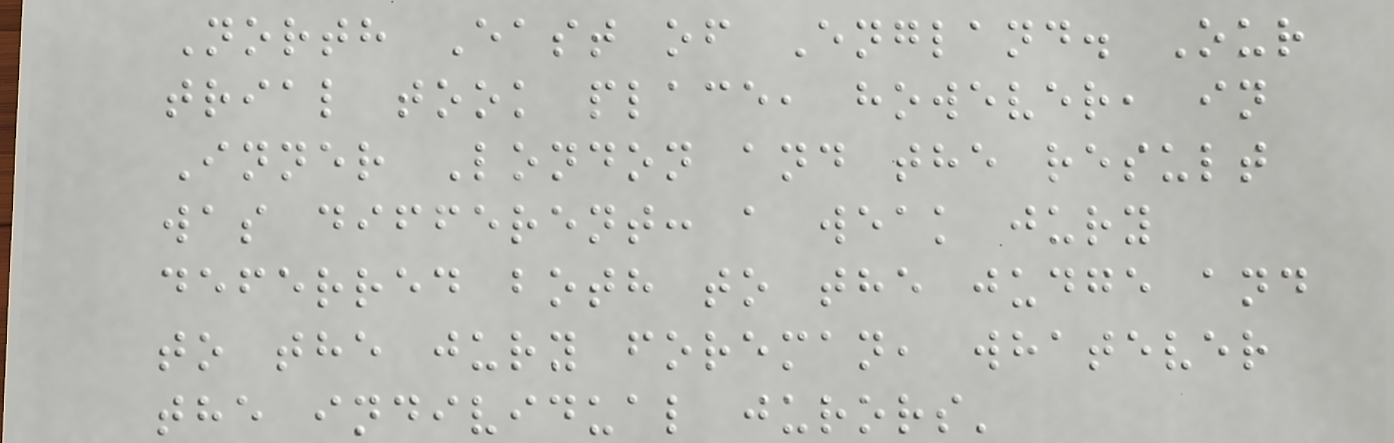North East of England. Our
trial took place, however, in
Inner London and the result
was different: a weak jury
deferred both to the judge and
to the jury foreman, whatever
the individual jurors'
